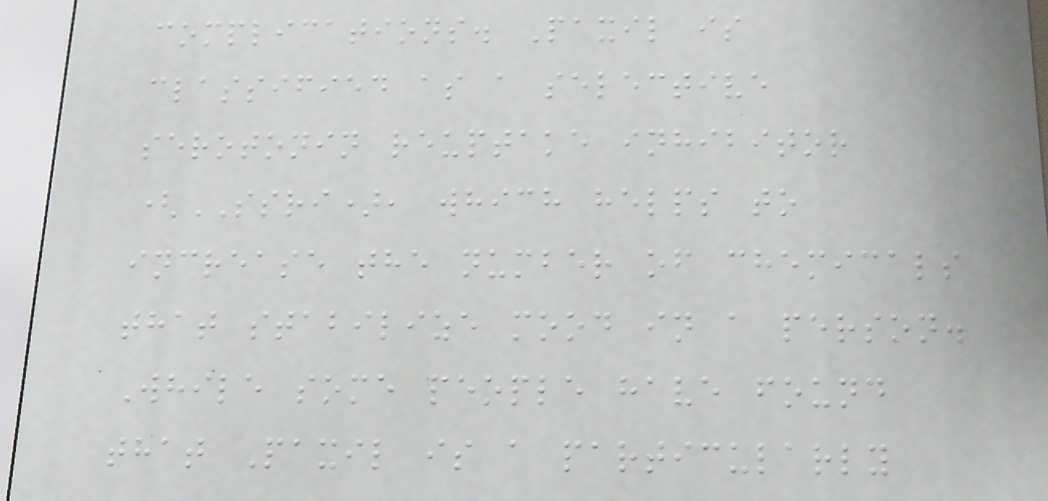complications. Paxil is
classified as a selective
serotonin reuptake inhibitor
(SSRI), which helps to
increase the number of chemicals
that stabilize mood in a person.
While some people have found
that Paxil is a particularly
